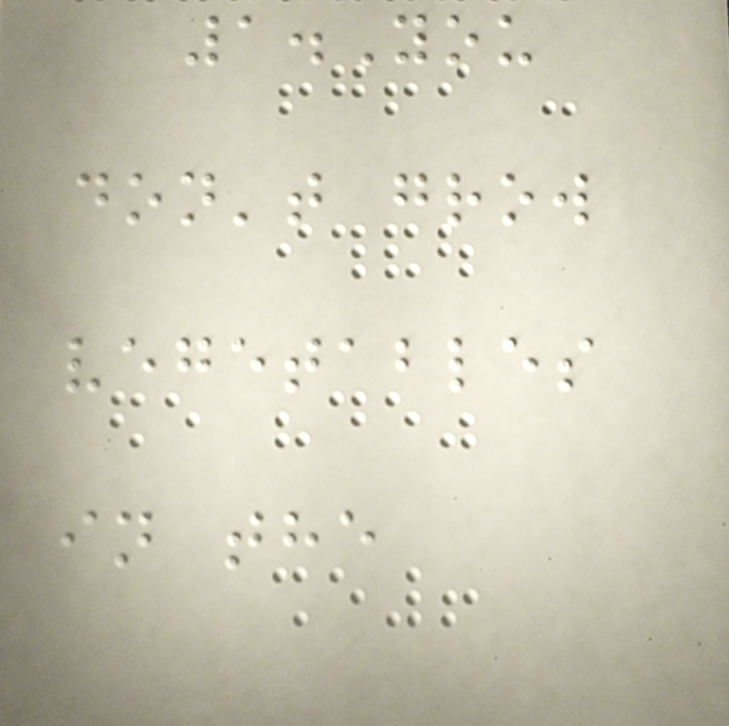1.You
don't grow
vegetables
in the
